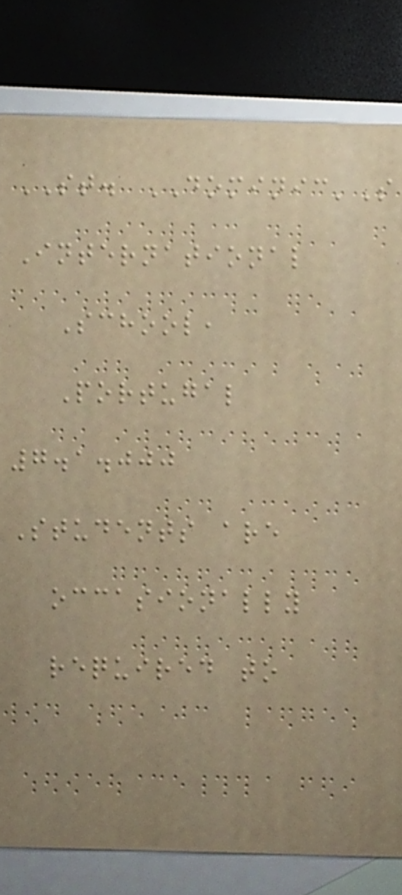ST. DOMINIC'S
International
School,
Portugal
7.1.000
Students are
occasionally
required to
